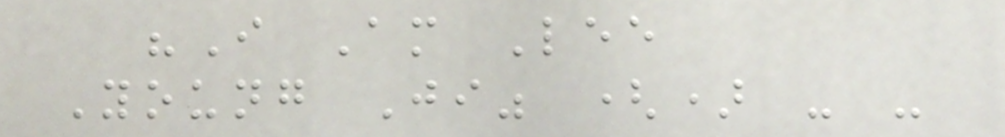"I Am Lee
Young Ji" () - -
